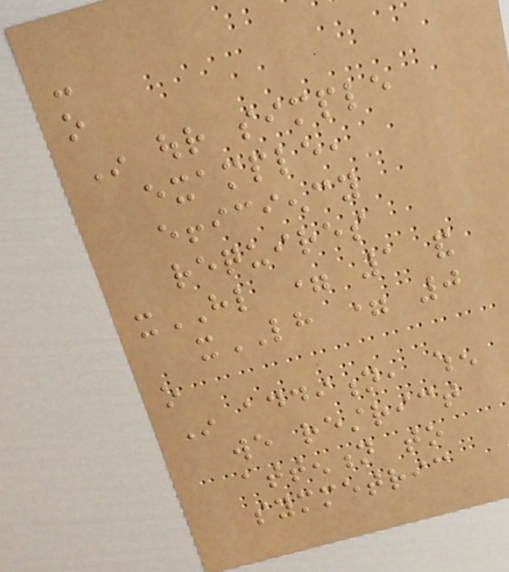-
o
In our simple
example,
efficiency
requires
xHL = 1 and
xLH = 0
o
In addition, when
we restrict
attention to
symmetric
